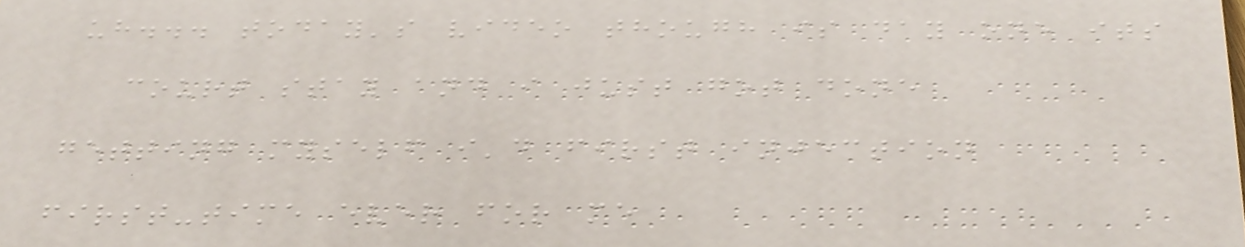uh... today's video though is day one its
court stay and i just got done
getting myself i'd first injection
first-time ever for me
